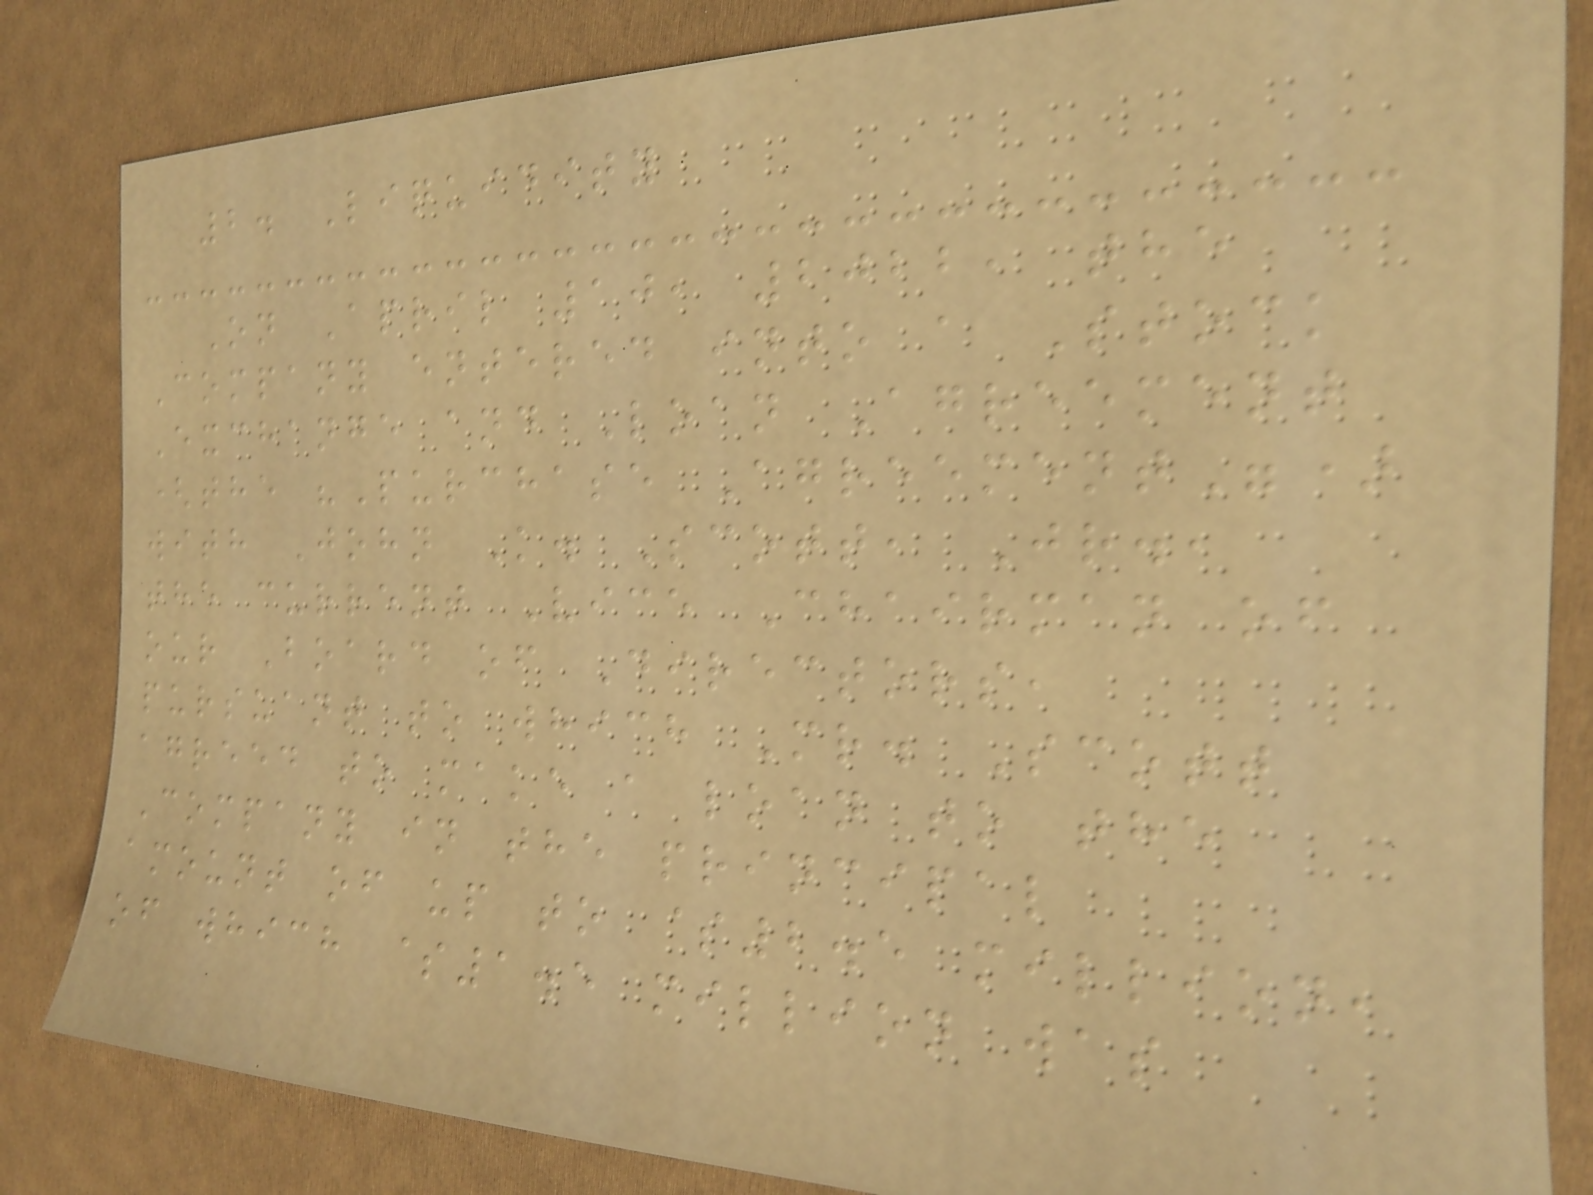2. Liquidity
On April 10, 2022, the
Company entered into a Stock
Exchange and Loan Agreement
(the "Purchase Agreement")
with John K. Scott, Jr.,
the current Vice Chairman of
our Board of Directors,
pursuant to which Mr. Scott
agreed to make a loan to the
Company in the principal
amount of up to $2.5 million,
of which $1.5 million was
